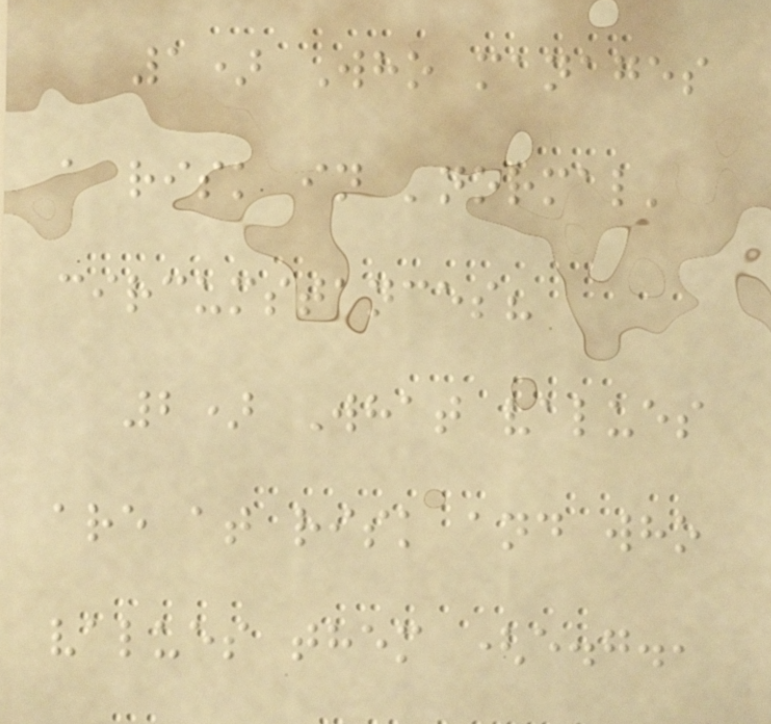1) Who manages
a risk in 'normal'
circumstances?
2) What values
are at risk and who
values them (e.g.,
